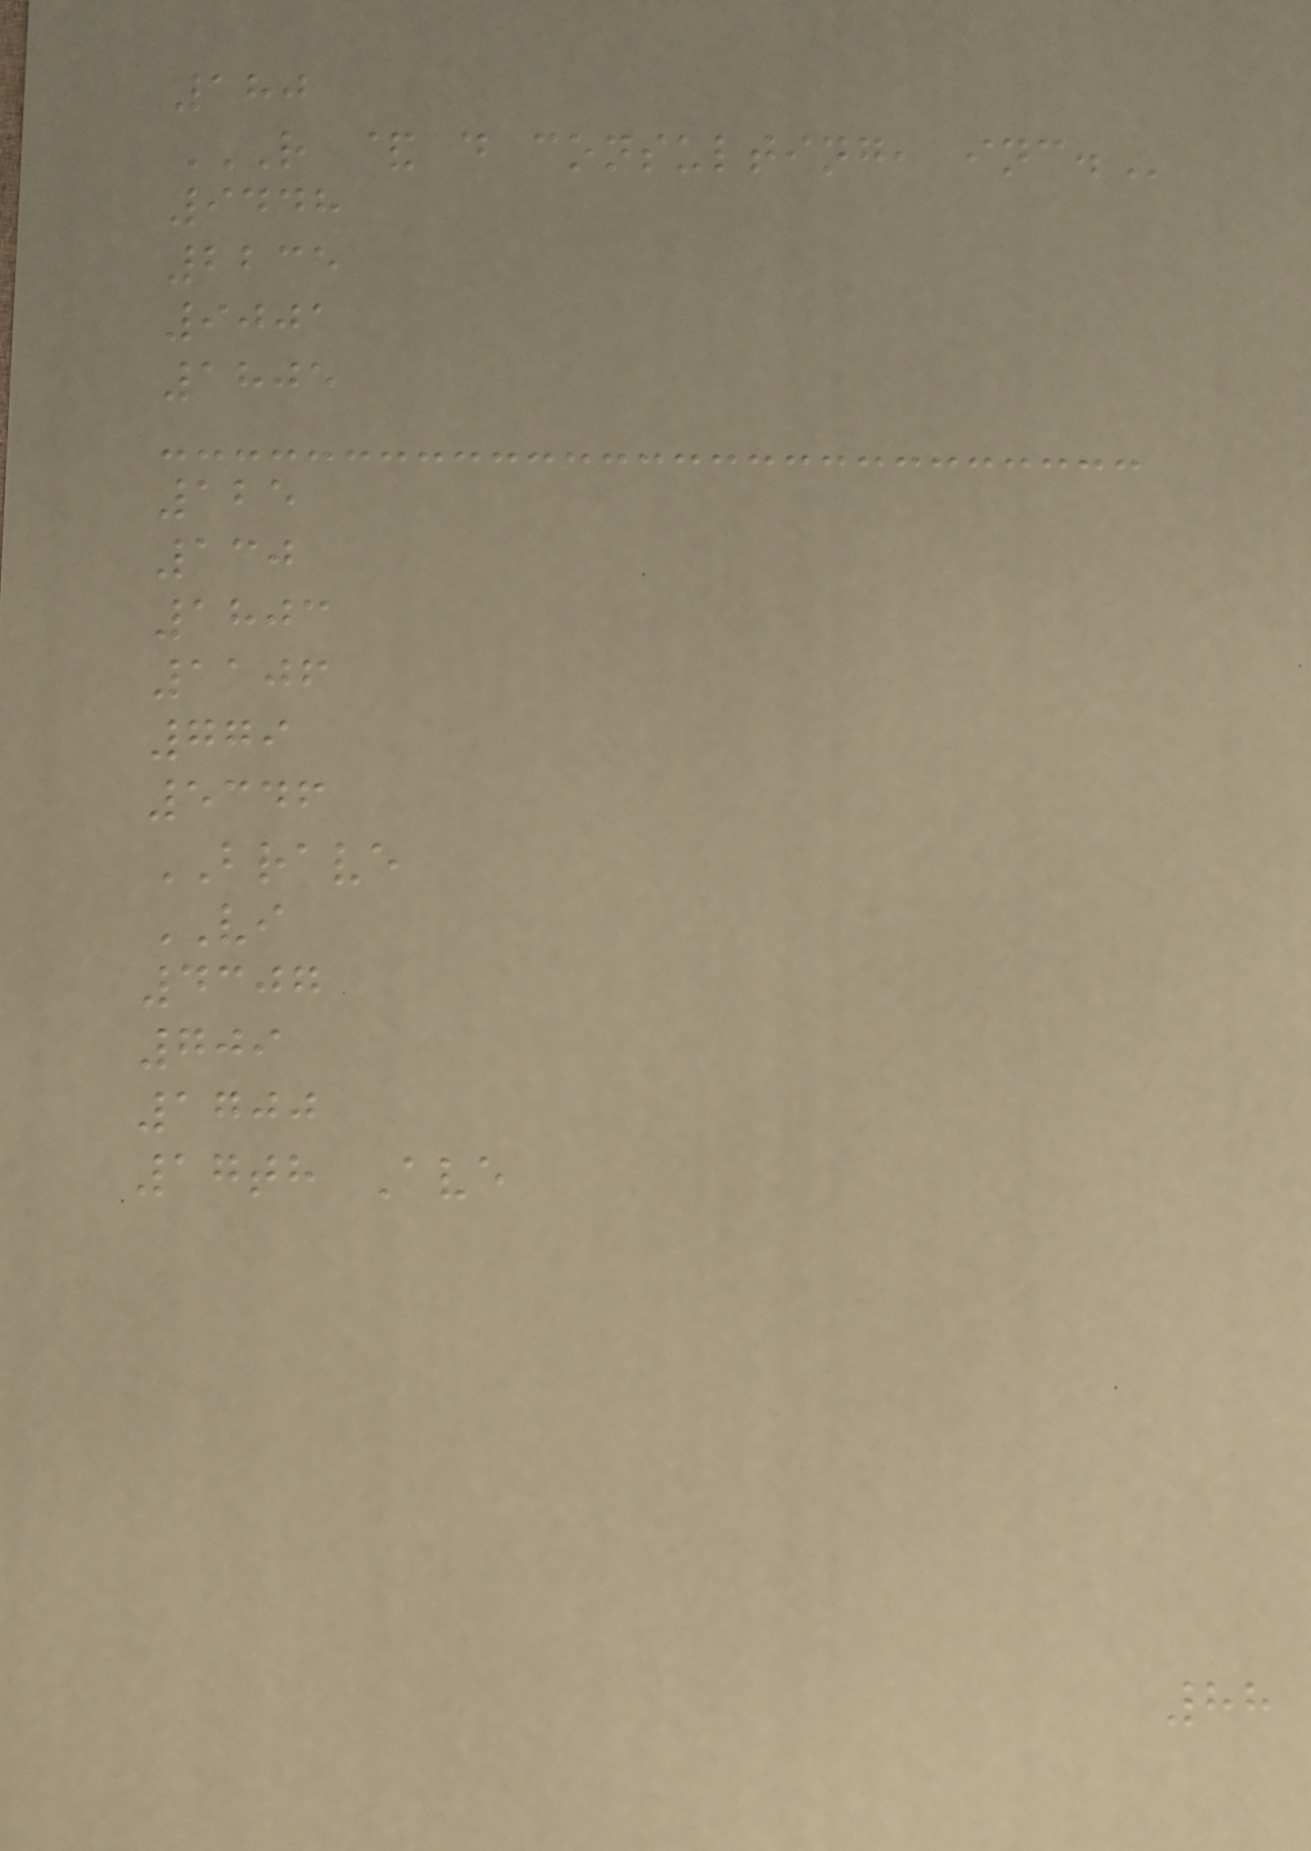180
R & D CONSULTING, INC.
9448
2235
9001
1805
125
130
1803
1106
779
5346
BRAVE
VI
4307
709
1700
17th Ave
88
